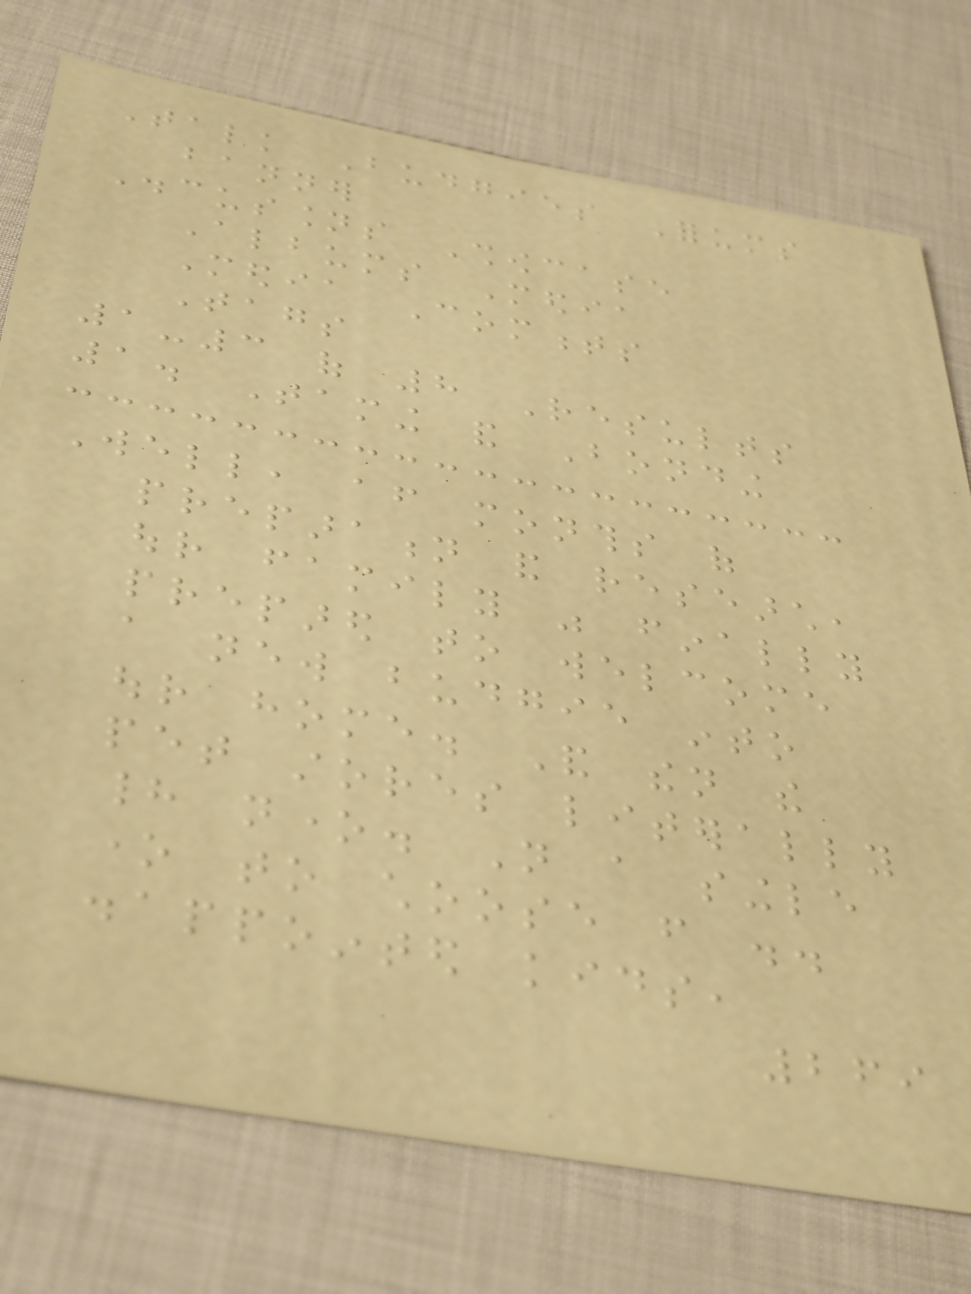Talk Budgies Forums
banner
Discussions Showcase
Albums Media
Media Comments
Tags
1-3 of 8 Results
1. Taming and Bonding
Well, after months of
preparation and research,
our family was finally
prepared to welcome
a new budgie into
our home. And then the
pet stores literally
had none. Not a single
one to choose from ..
disappointed kids,
269
